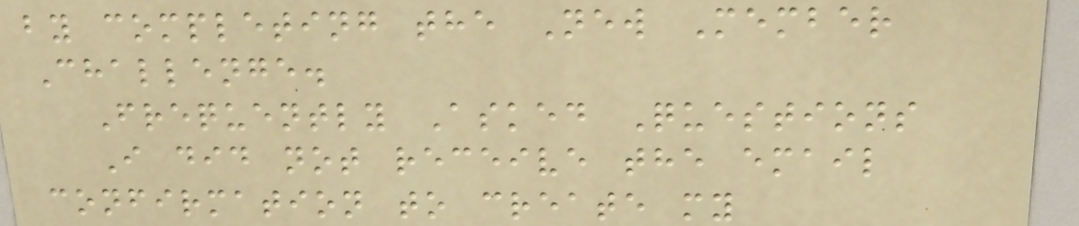by completing the New Member
Challenge.
Frequently Asked Questions
I did not receive the email
confirmation to create my
